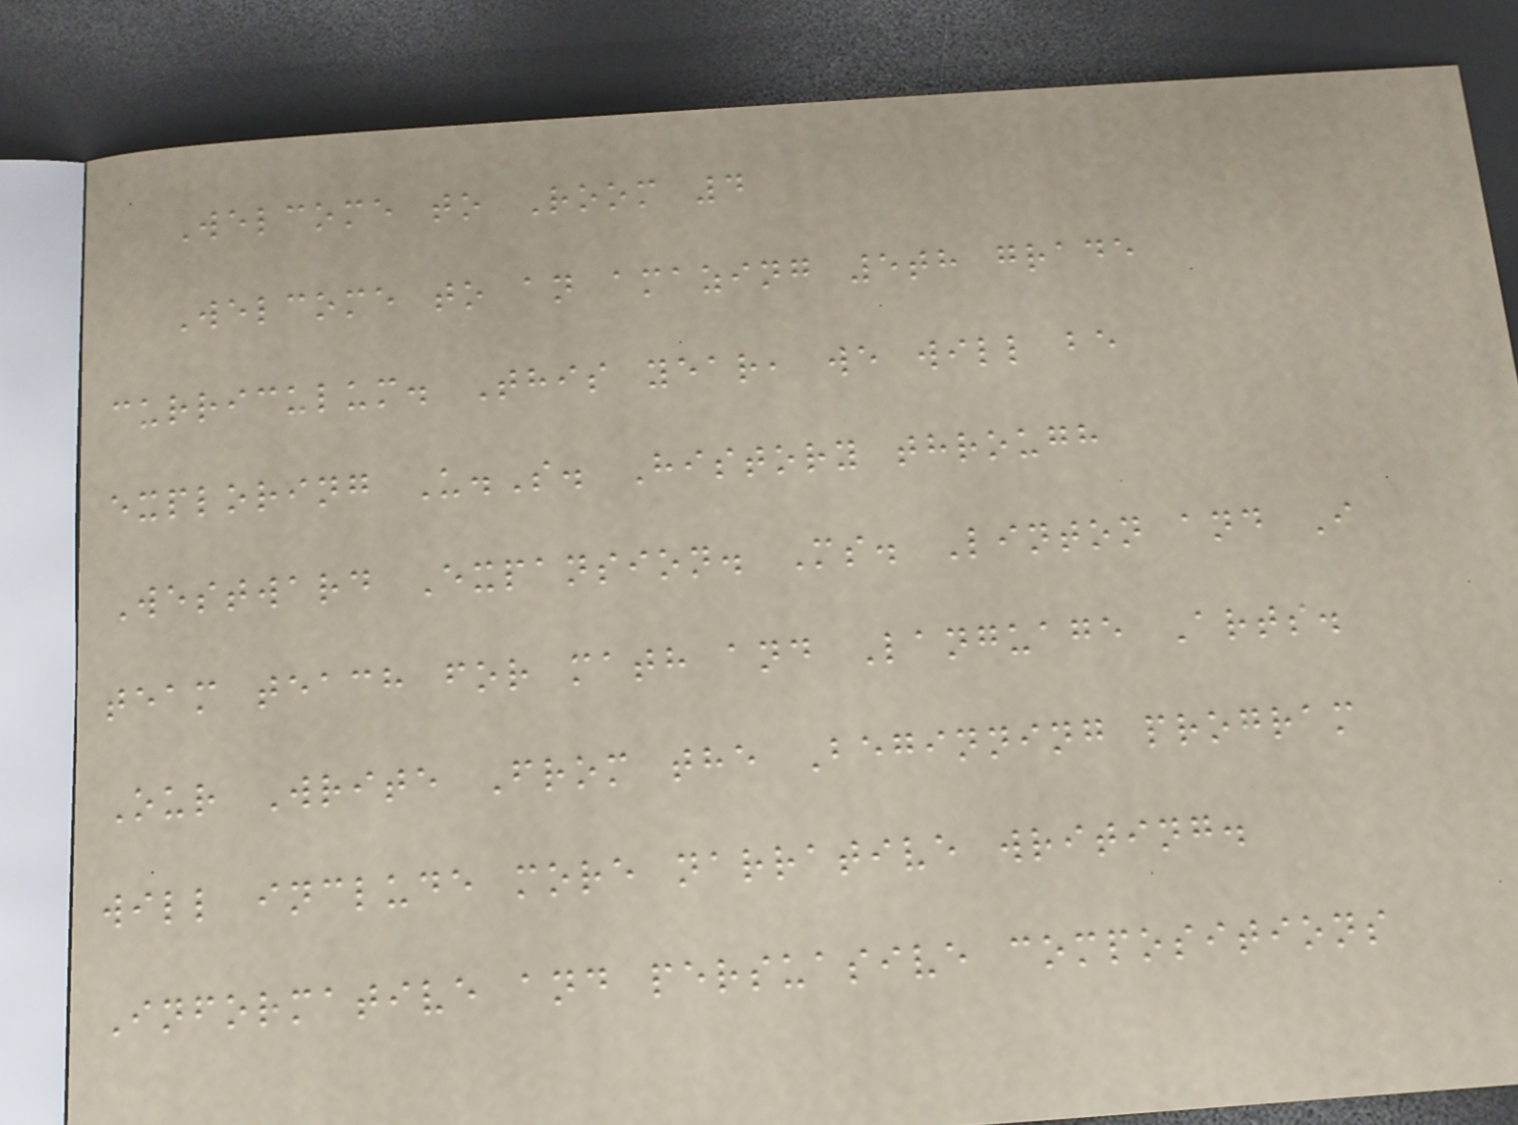Welcome to Room 4
Welcome to an amazing 5th grade
curriculum. This year, we will be
exploring U.S. History through
Westward Expansion. Ms. Linton and I
team teach for math and Language Arts.
Our Write From the Beginning program
will include more narrative writing.
Informative and persuasive compositions
